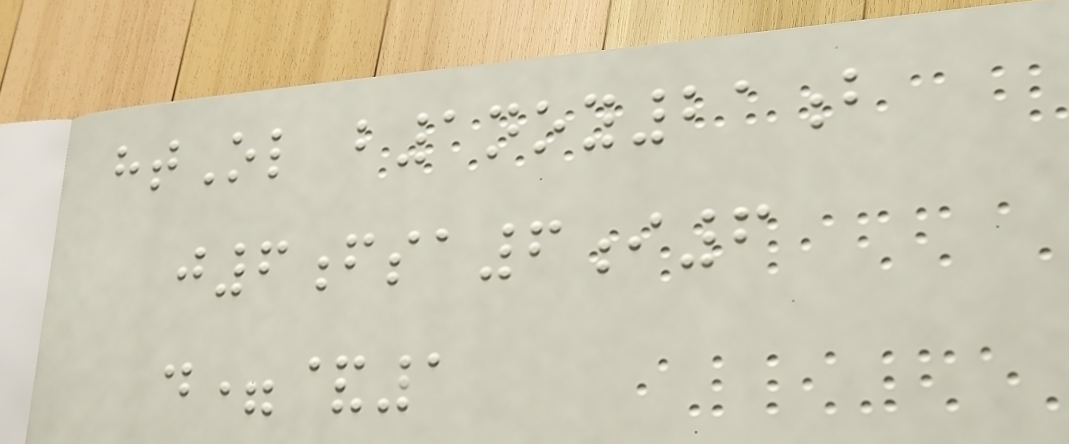htOl b1noy21b
j6fsa6i6
d=&1
